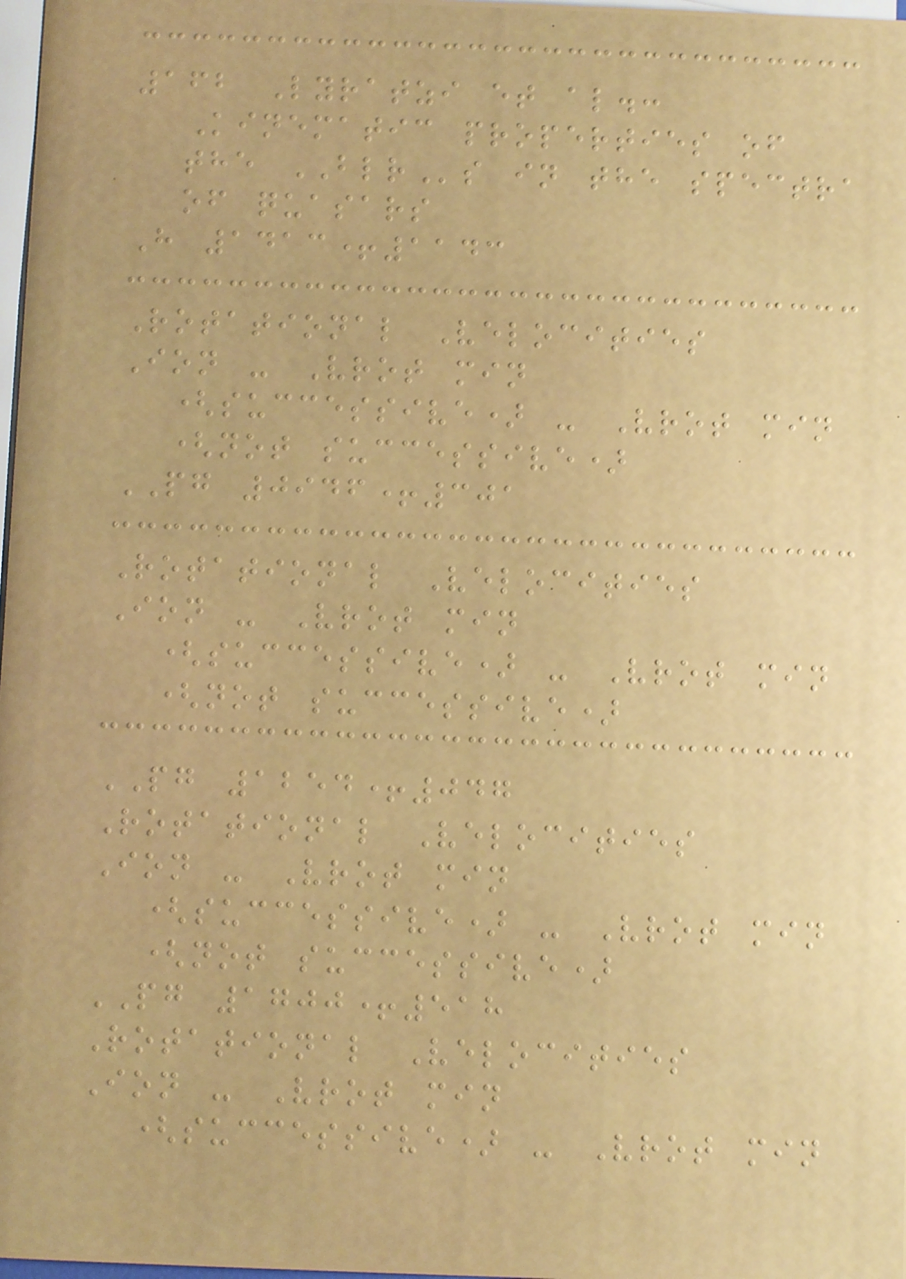162 Lyratzi et al.:
Kinematic properties of
the BLRs in the spectra
of quasars
H 1413+1143
Rotational Velocities
Ion - Vrot min
(successive) - Vrot min
(not successive)
PG 0946+301
Rotational Velocities
Ion - Vrot min
(successive) - Vrot min
(not successive)
PG 1254+047
Rotational Velocities
Ion - Vrot min
(successive) - Vrot min
(not successive)
PG 1700+518
Rotational Velocities
Ion - Vrot min
(successive) - Vrot min
